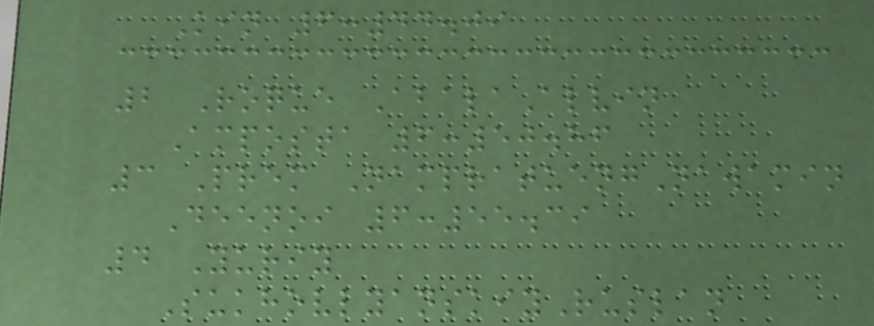Kin 6:44.09
2 Roque AbalaAlvin
Amposta 6:50.86
3 Prem NampratuengNawamin
Deenoi 6:55.39
4 Yuriy
SukhovlyanskiyRuslan
